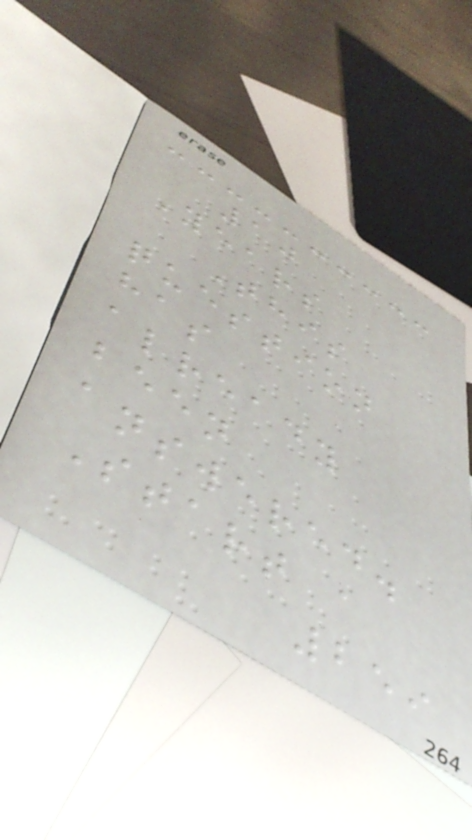10
Years
This
question
has
already
been
answered.
Start a
259
